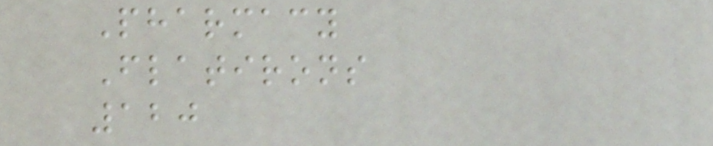Pharmacy
Flatirons
120
